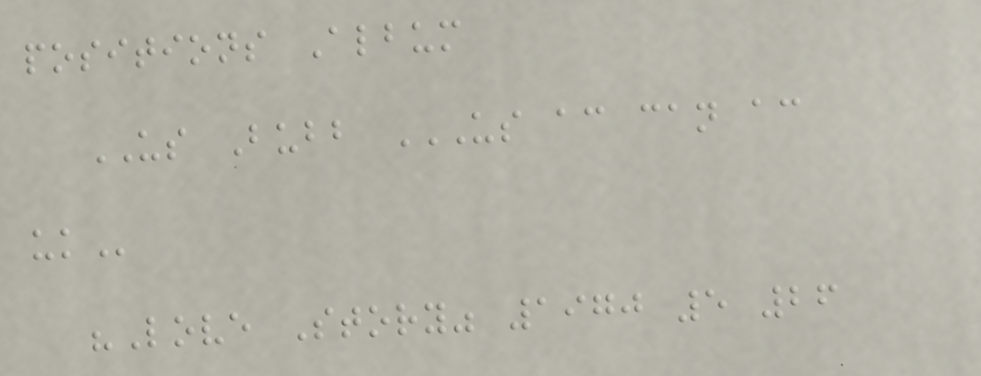positions Album
US Bubb US AC CAN AC
UK
"Love Story" 1970 5 26
